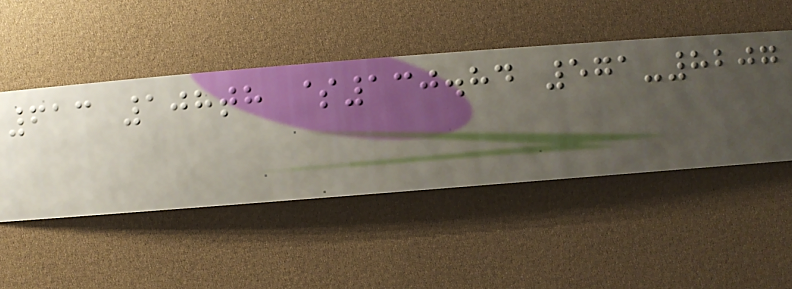613 108th $130.84 571-8207
